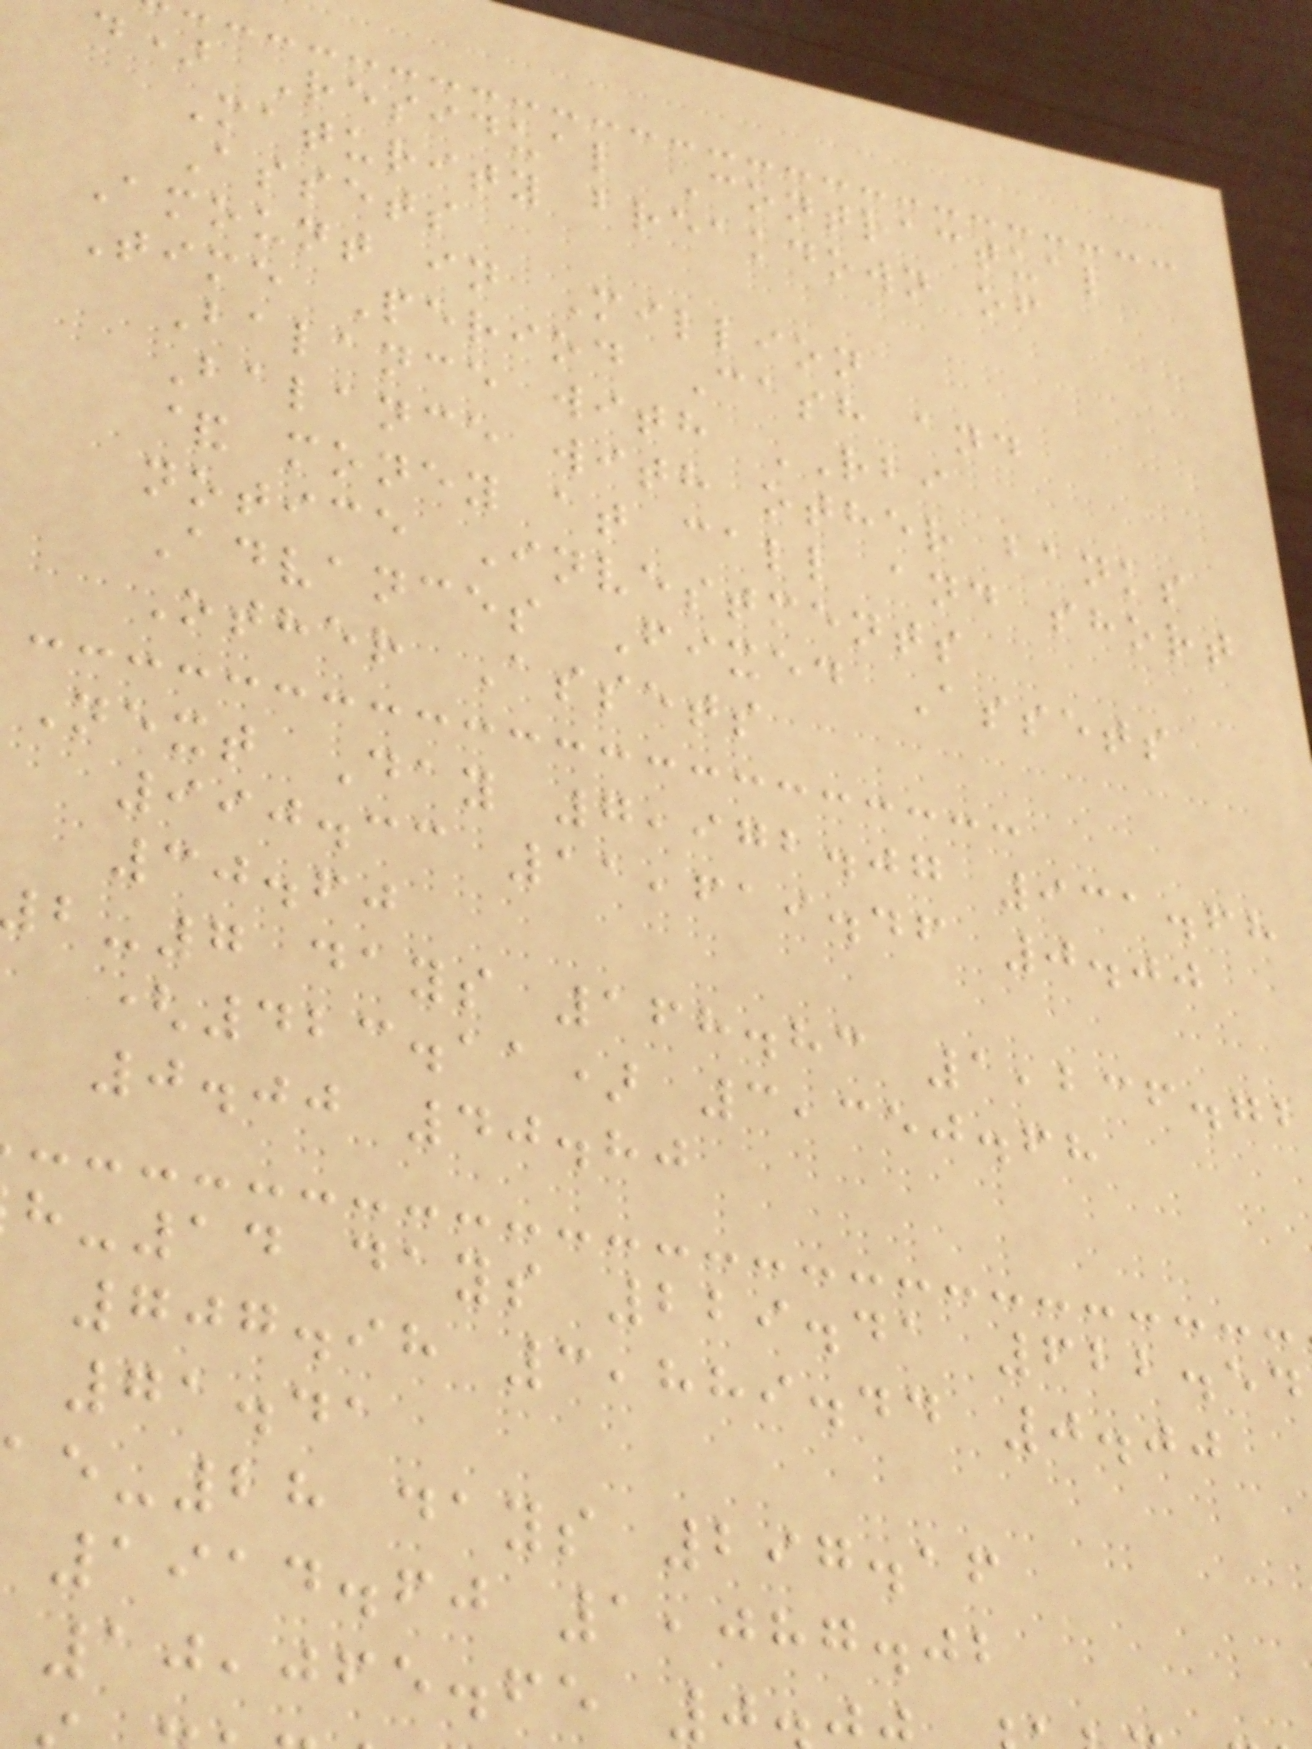d) Residual Contractual
Maturity breakdown of
Assets
Amount in Million
Time Period Cash and
Balance with RBI
Balance with other banks
& money at call and short
notice Investments
Advances Fixed Assets
Other Assets
Next Day 7,972.07 931.68
990.33 11,619.46 0.00
30.60
-7 days 168.83 1,236.72
(423.11) 3,350.68
0.00 40.80
-14 days 229.41 622.54
707.98 3,889.44 0.00
71.41
-28 days 297.16
1914.60 1,087.02
10,065.65 0
